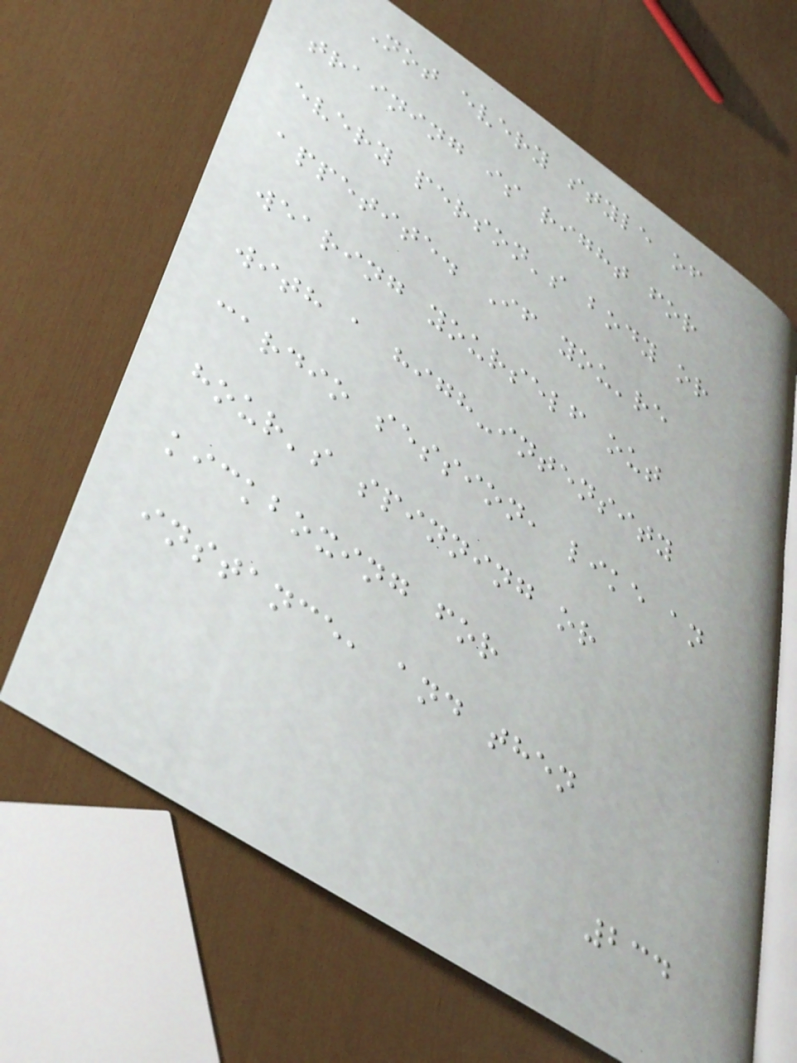Not every style of
training is right for
every person's body or
appetite. If you're
wearing yourself out
with a high-intensity
cardio session, like an
hour's spinning or
kickboxing for
instance, and then
234
